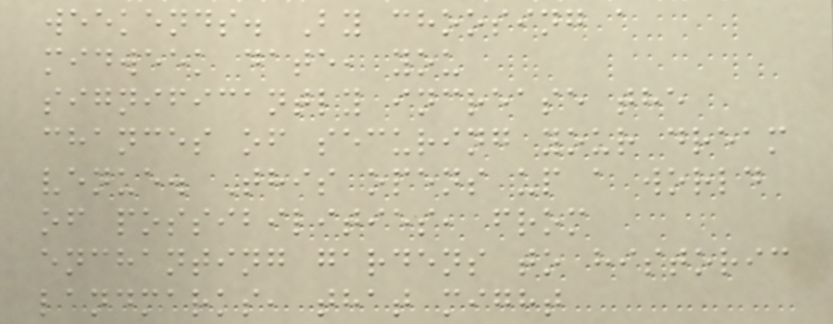weekends. By choosing a
midweek date, you
significantly increase the
chances of securing your dream
venue. This opens up a world
of possibilities, from
enchanting gardens to historic
landmarks, that might
